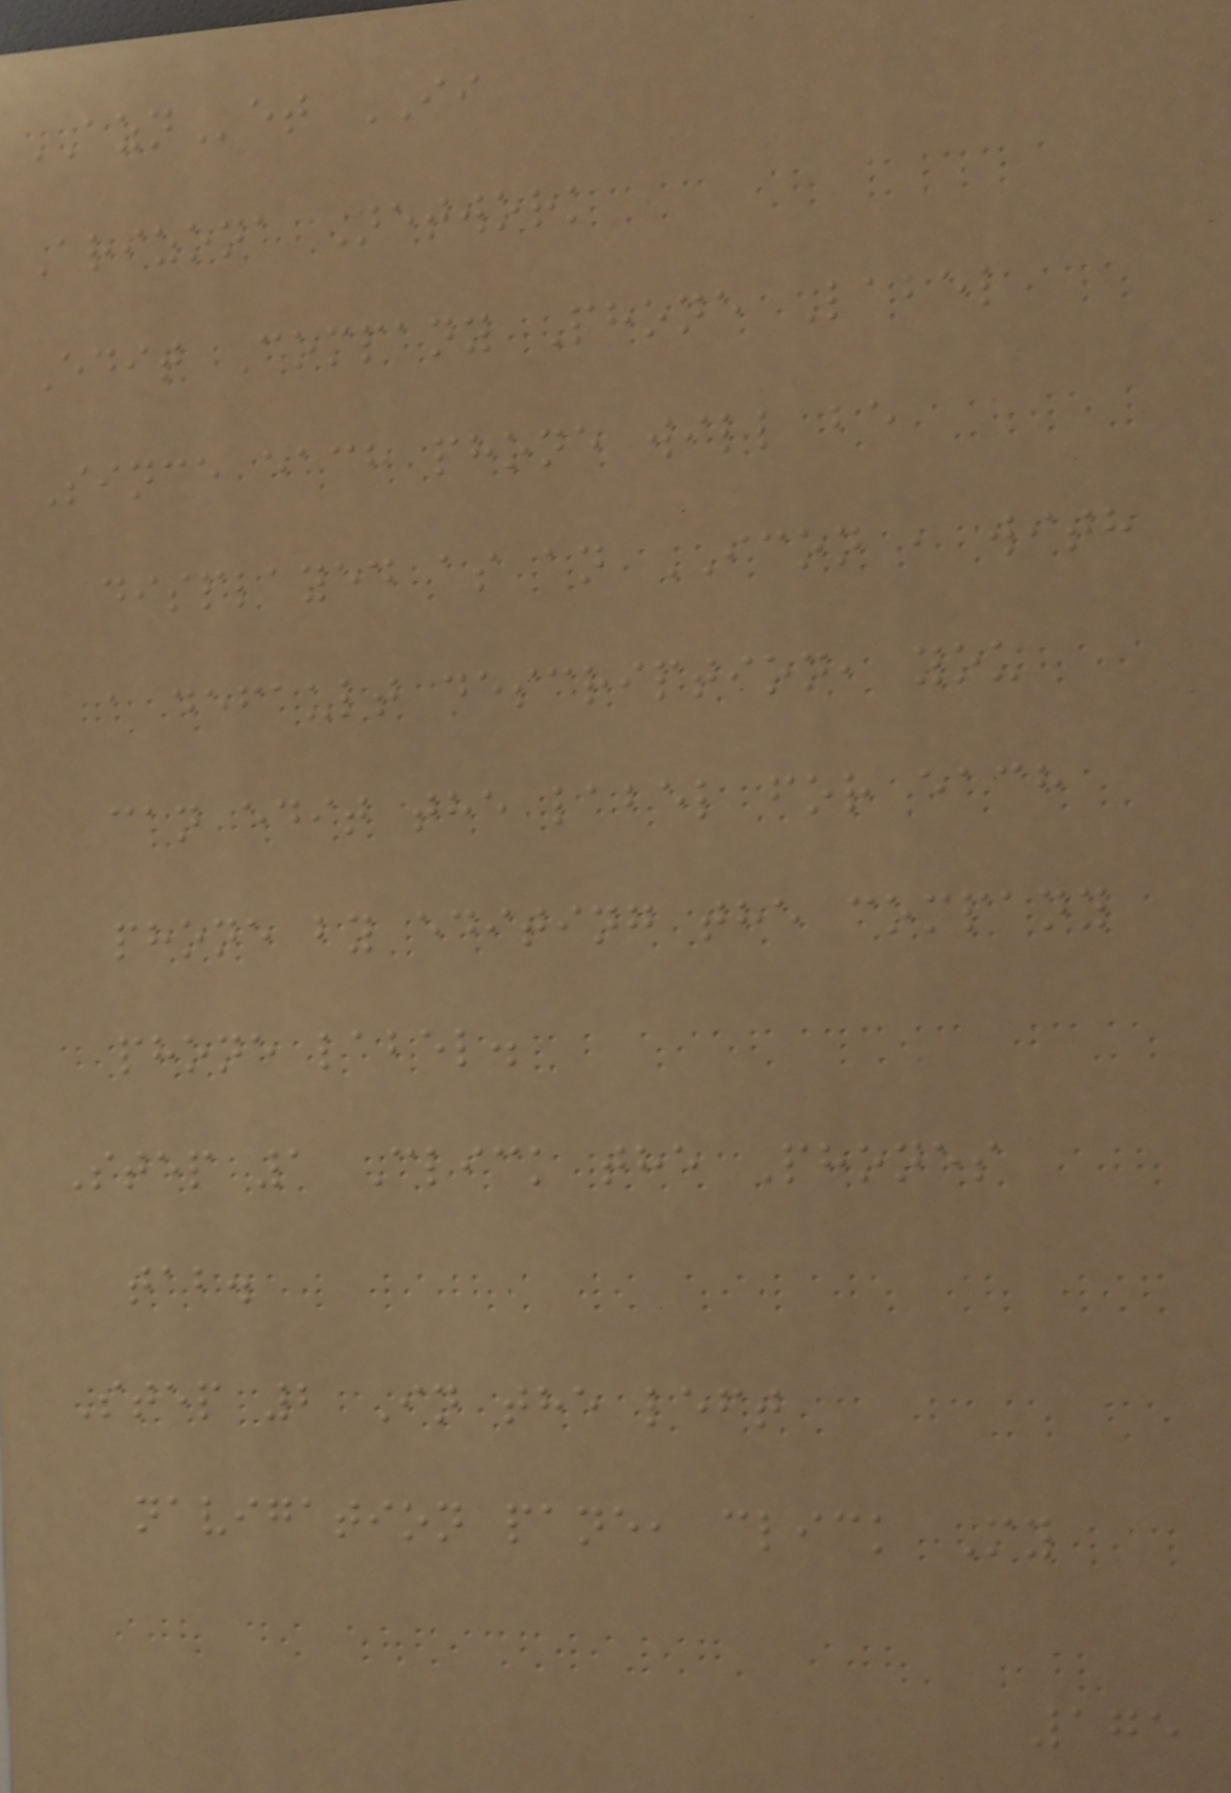AZNet II
Arizona Network
Edit Company Phone Label
Since each phone will be
displayed as an ICON , with
a default description, you
can edit the label for each
phone by editing the company
phone label.
Step 1 Click the Phones
tab.
Step 2 In the left
navigation pane, click My
175
